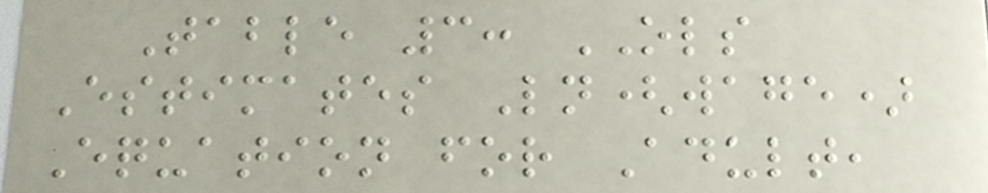Table 3: OLS
Estimates Ln(wage)
Equation for Adult,
